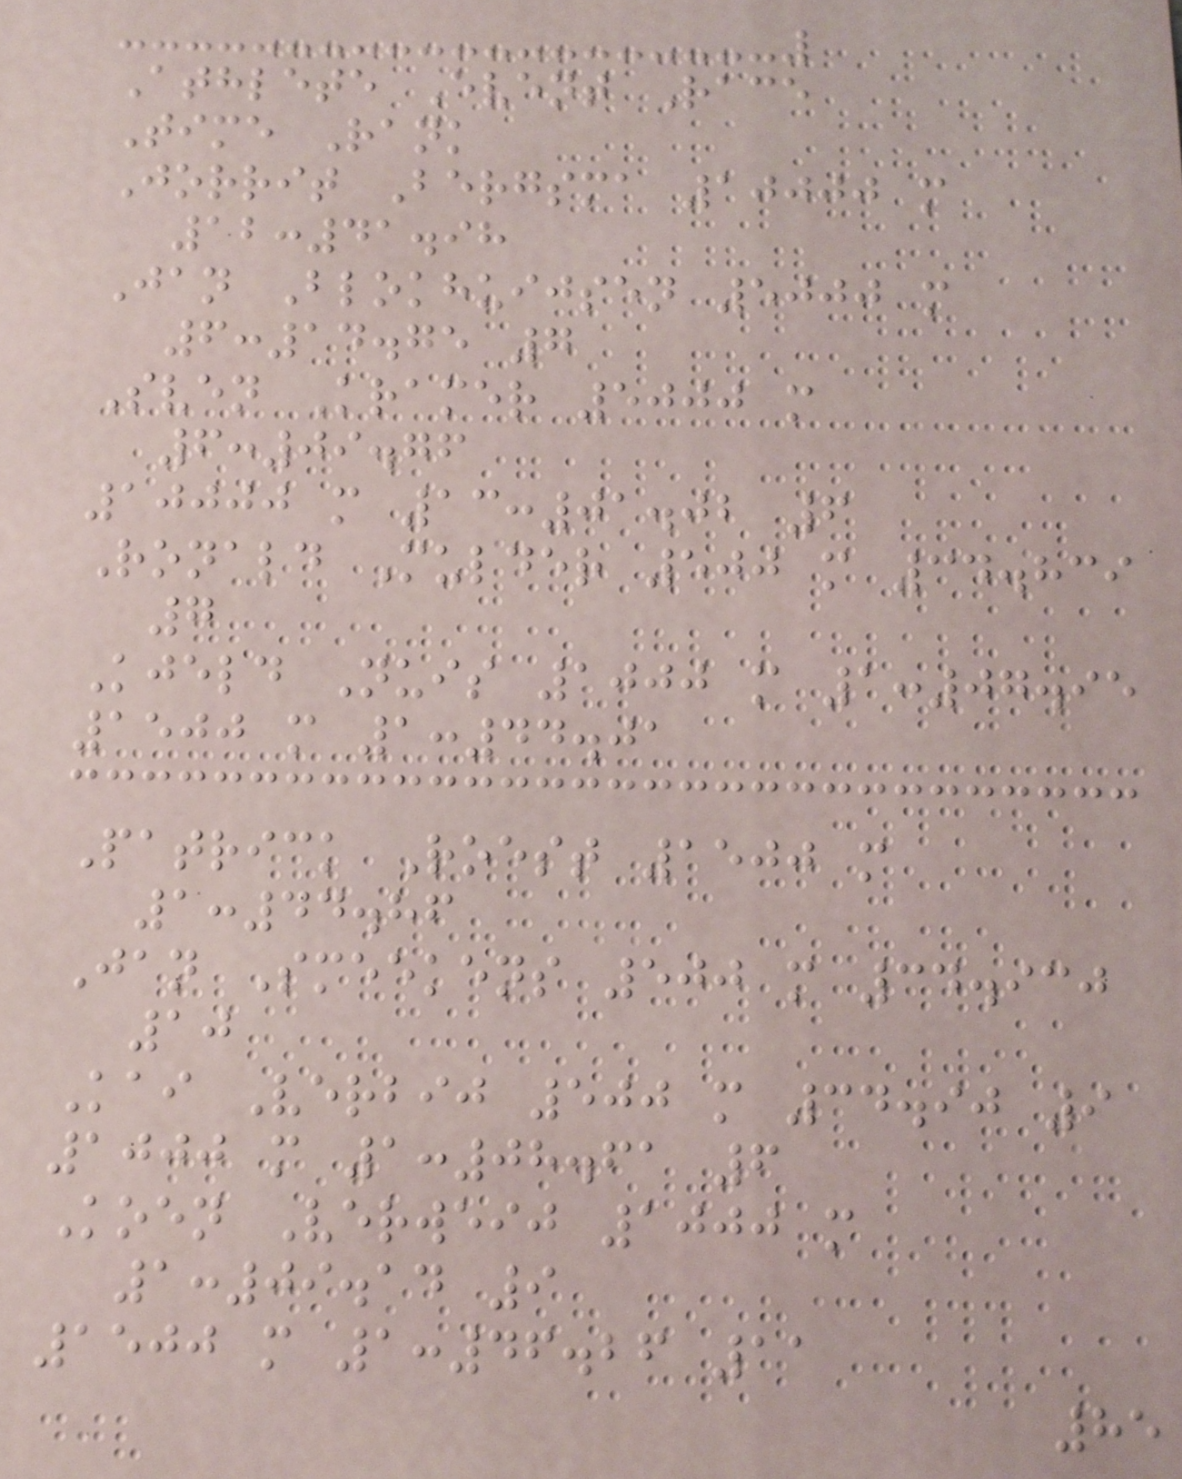Athlete Event Race
Time Rank
Jorrit Bergsma 10000 m
12:41.98
Jan Blokhuijsen 5000 m
6:14.75 7
Sven Kramer 5000 m
6:09.76
10000 m 13:01.02 6
Ronald Mulder 500 m 34.839
7
Kjeld Nuis 1000 m 1:07.95
1500 m 1:44.01
Patrick Roest 1500 m
1:44.86
Jan Smeekens 500 m 34.930
10
Kai Verbij 500 m 34.90 9
1000 m 1:08.61 6
Koen Verweij 1000 m
1:09.14 9
1500 m 1:46.26 11
85
